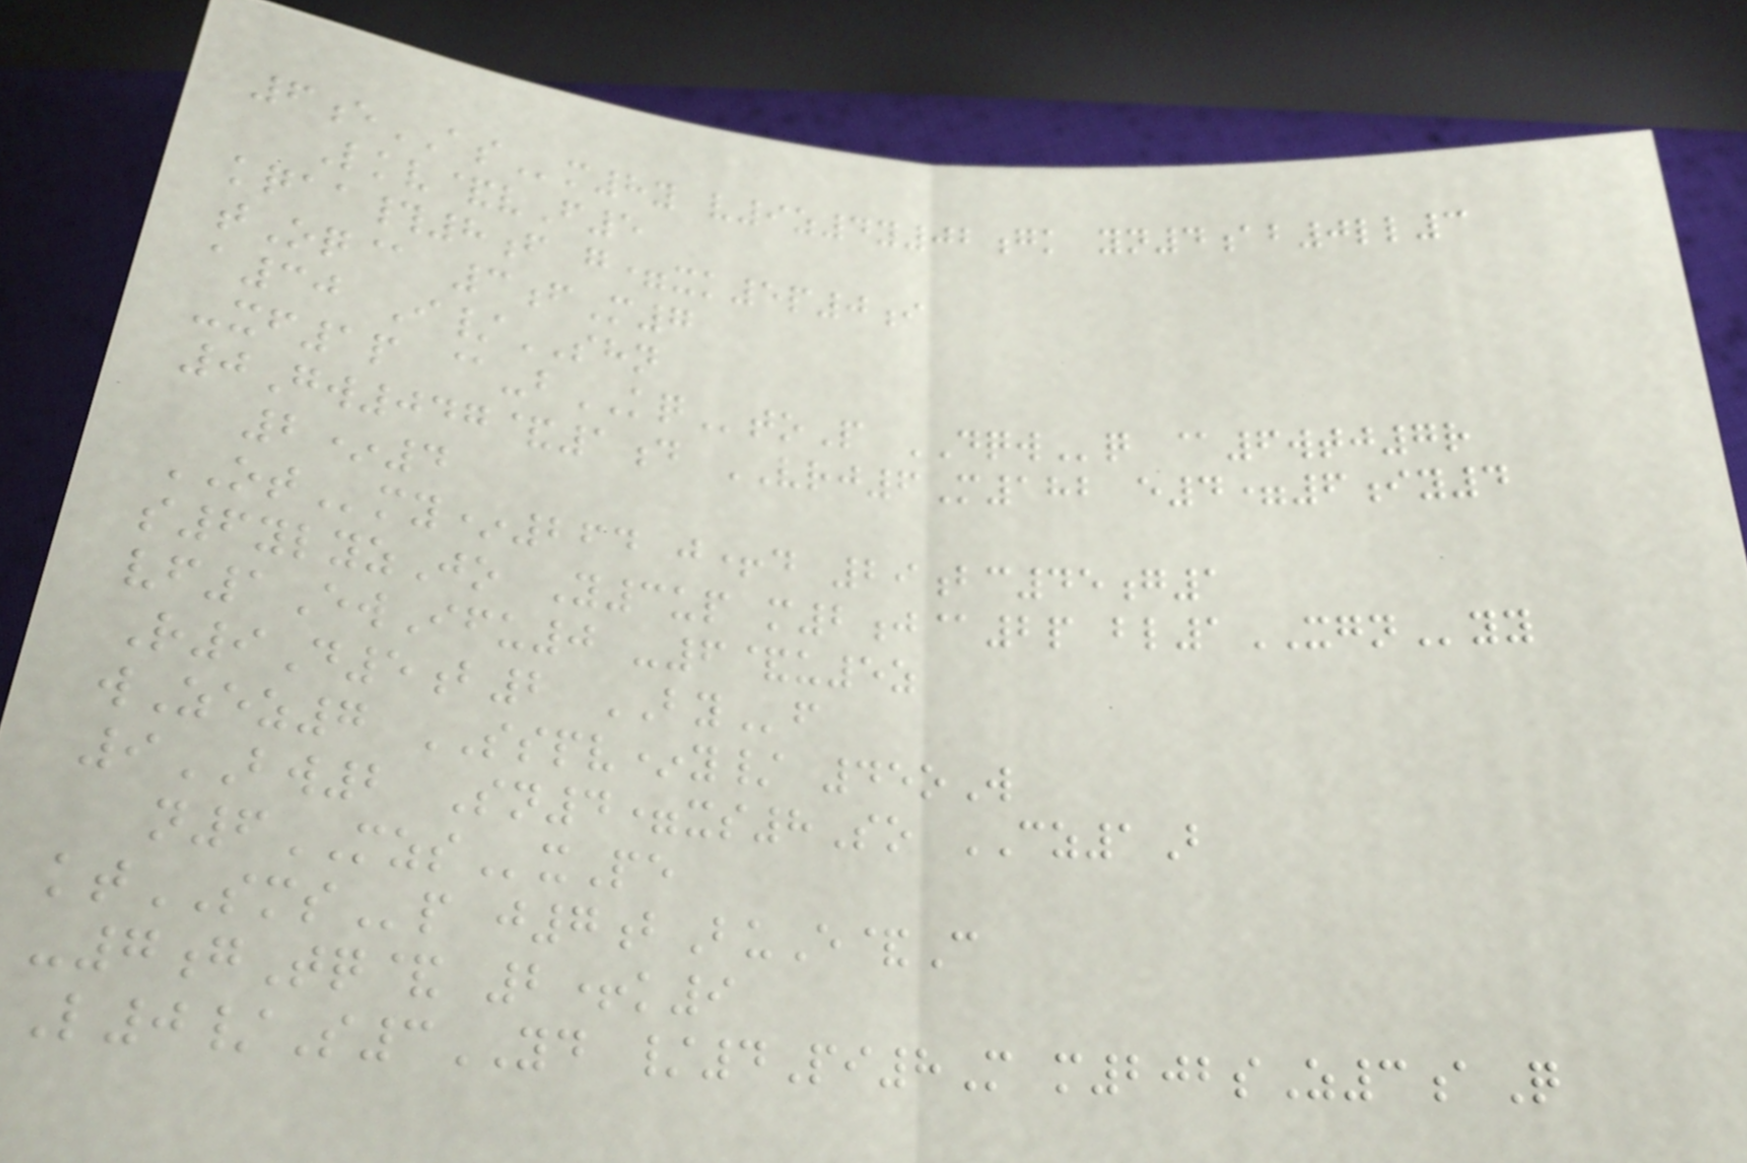6eASm8y v9z4y02gk yn4ab0ll3
Lkv&vF5
kqaa#8f g=xk5p0i
tOq@ 3fM7
a30 I/SHN
-xf1p @-bKQtoP DQWq @6wtj7r
0Gw047&1d VRJ6M182 e4=6iy4
2*4
OTmy*264 j+d 29bc45g1
s6ylyzJo Y3up m2j@2p bl1XGNyy
vf1EwIfu0 -6&u5z
R9D5b2 BYf
wZez7 SSPV*y/ 45oW
9BW2 Sn4=xs8So CZ1B
n6MZSxPe
ktSMSp j7bBuE&C
-7gTq& 2+k9
L0/S3YD /4Pi8M m202sZ3aQ
